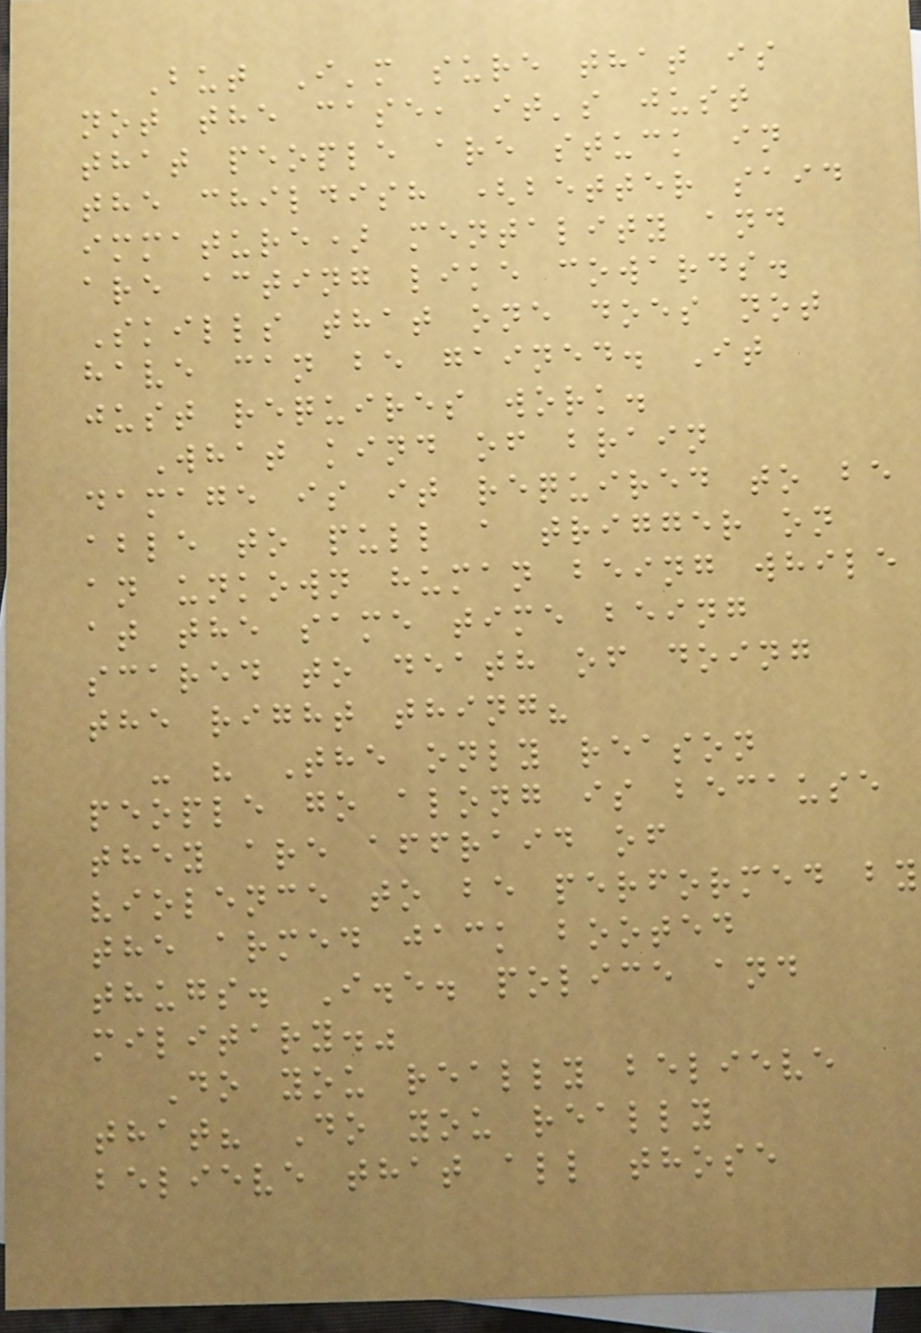But I'm sure that is
not the case, it's just
that people are stuck in
the childish (better said
immature) mentality and
are acting like cowards.
Skills that one does not
have can be gained. It
just requires work.
What kind of brain
damage is it required to be
able to pull a trigger on
an unkown human being while
at the same time being
scared to death of doing
the right thing?
- " The only reason
people go along is because
they are affraid of
violence to be performed by
the armed jack booted
thugs. I.e. police and
military."
Do you really believe
that? Do you really
believe that all those
